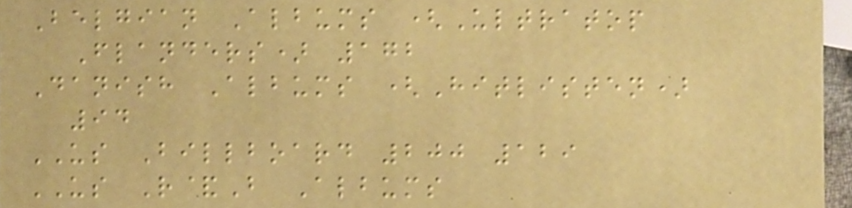Belgian Albums (Ultratop
Flanders) 172
Danish Albums (Hitlisten)
94
US Billboard 200 129
US R&B Albums
